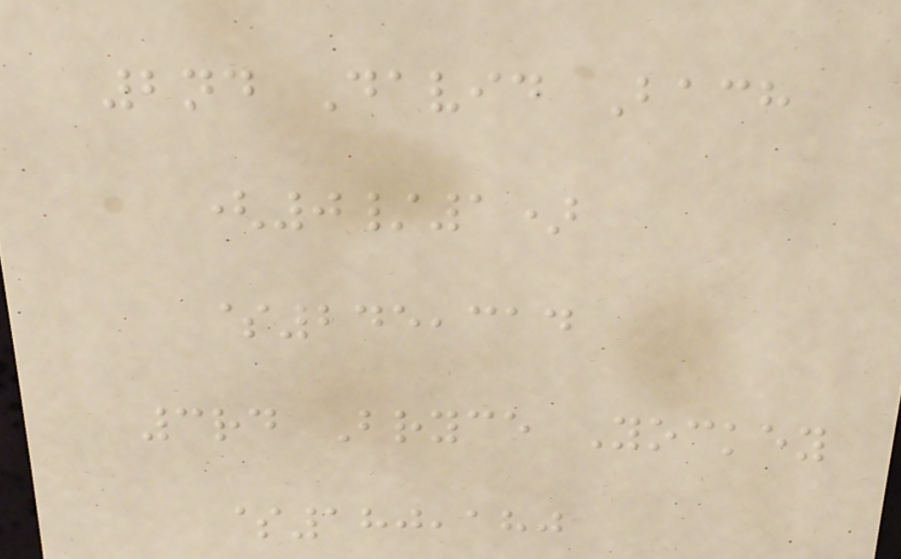2nd David Bach
(0/1)
$245,314
3rd Bryce Yockey
$180,180
